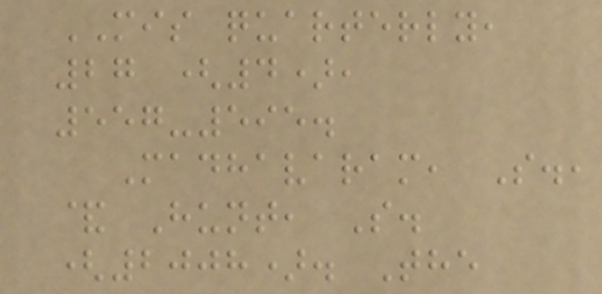MIS quarterly,
27 (4),
557-595.
Madhavaram, S.,
& Hunt, S.
(2008). The
